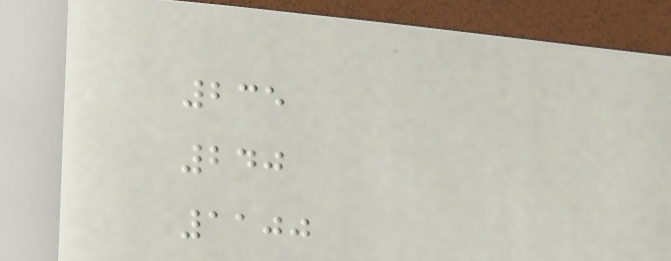235
240
1100
